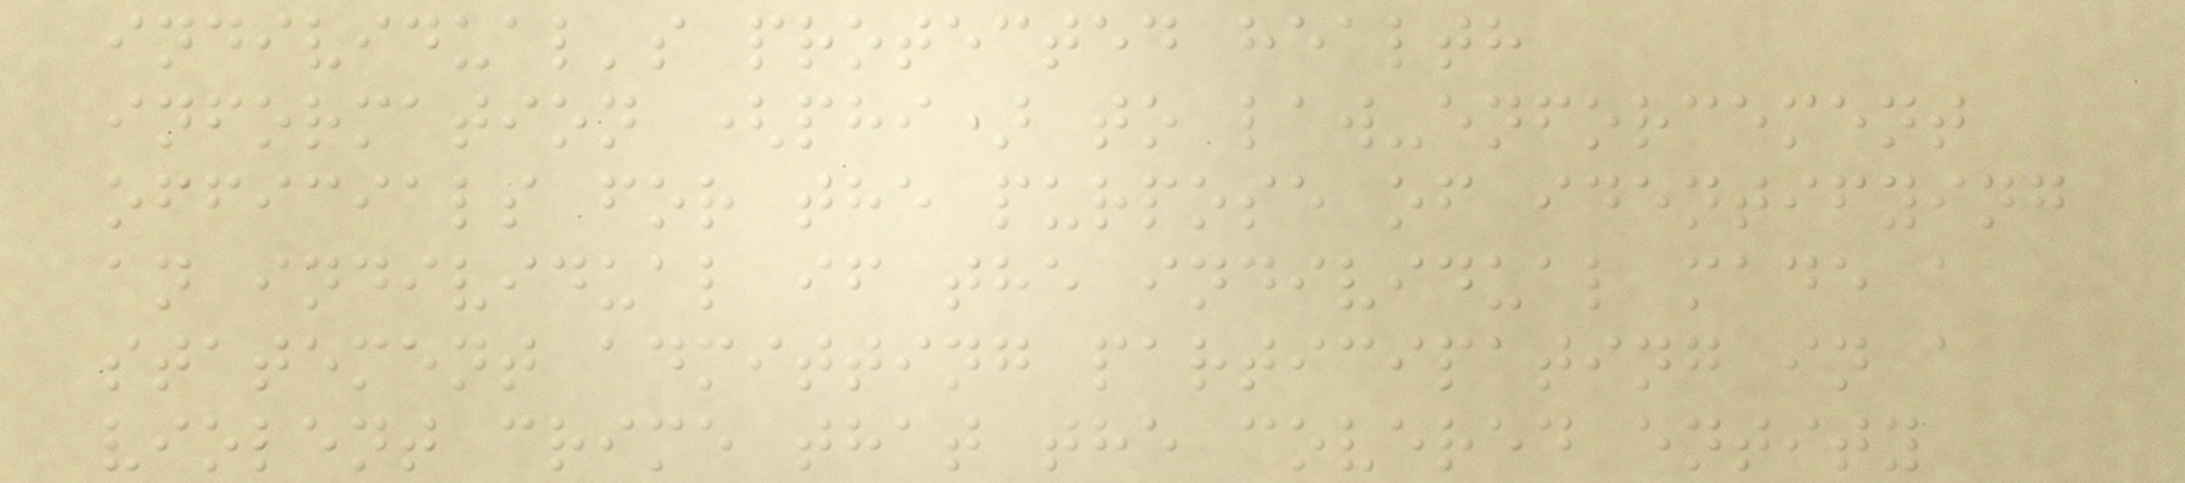individual's protected health
information (phi) to law-enforcement
officials for the purpose of identifying
an individual if the individual made a
statement admitting participating in a
violent crime that the covered entity
